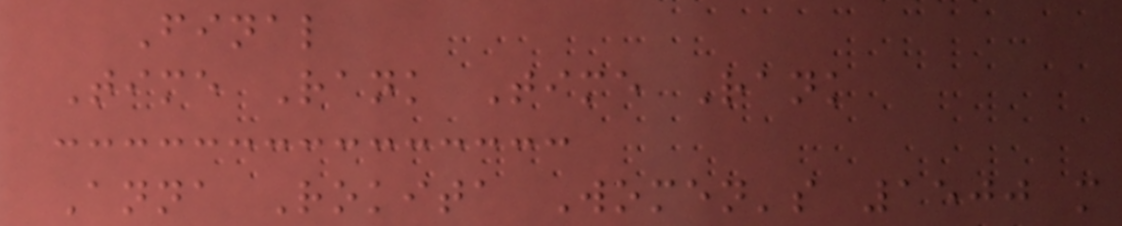Final
Time Rank Time Rank
Anna Rokita Women's 1500 m
